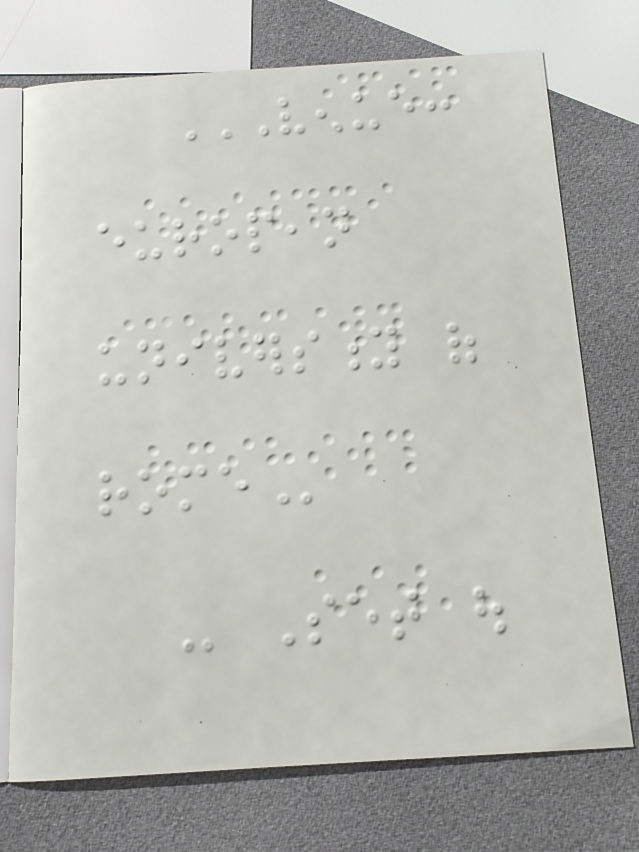VENUE:
EUROPEAN
UNIVERSITY OF
ROME
- Set out
